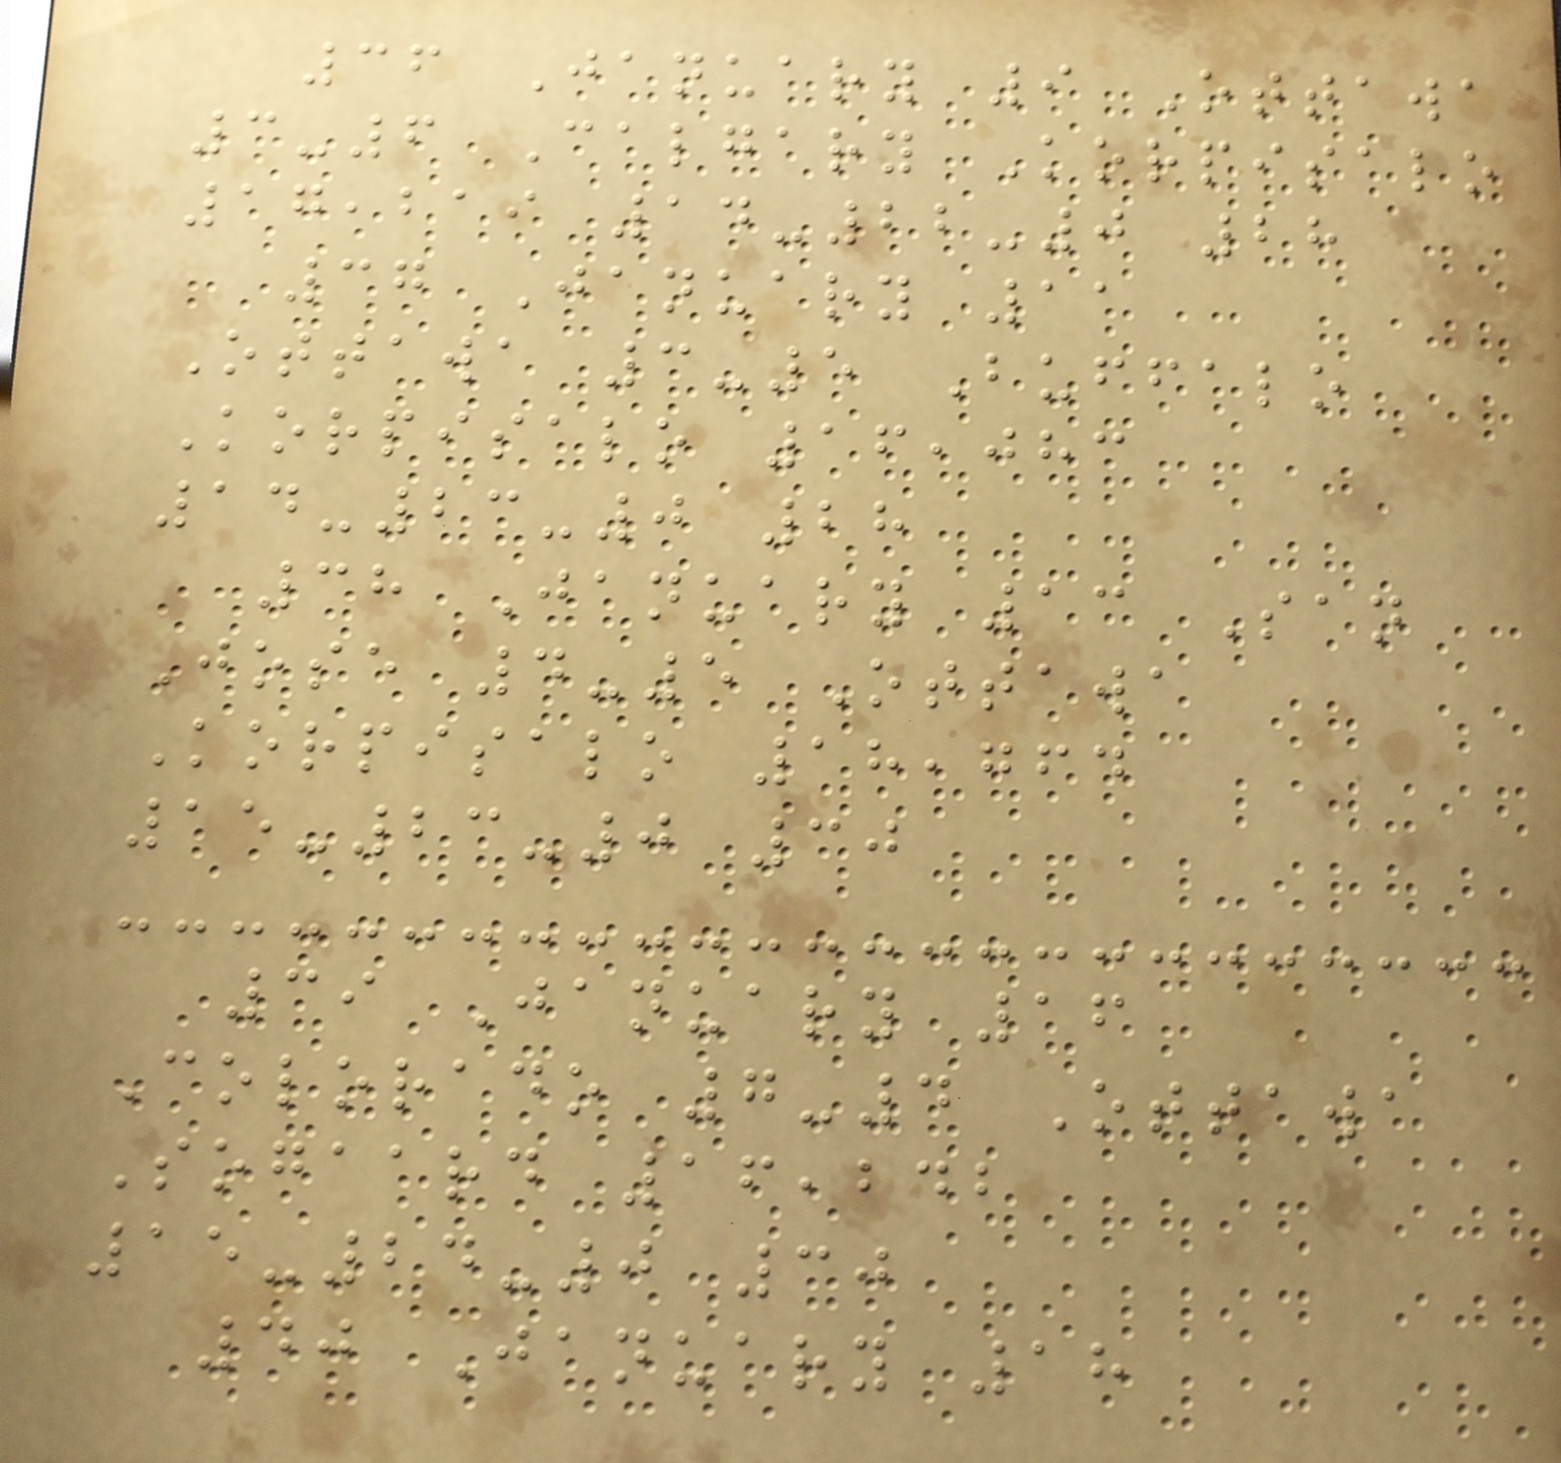36 January 9 Ottawa
3-6 Calgary Korpisalo
17,219 14-22-0 28
37 January 11
Ottawa 3-5 Buffalo
Korpisalo 16,083
14-23-0 28
38 January 13 San
Jose 4-5 Ottawa
Korpisalo 18,764
15-23-0 30
39 January 16
Colorado 7-4 Ottawa
Sogaard 16,242
15-24-0 30
40 January 18
